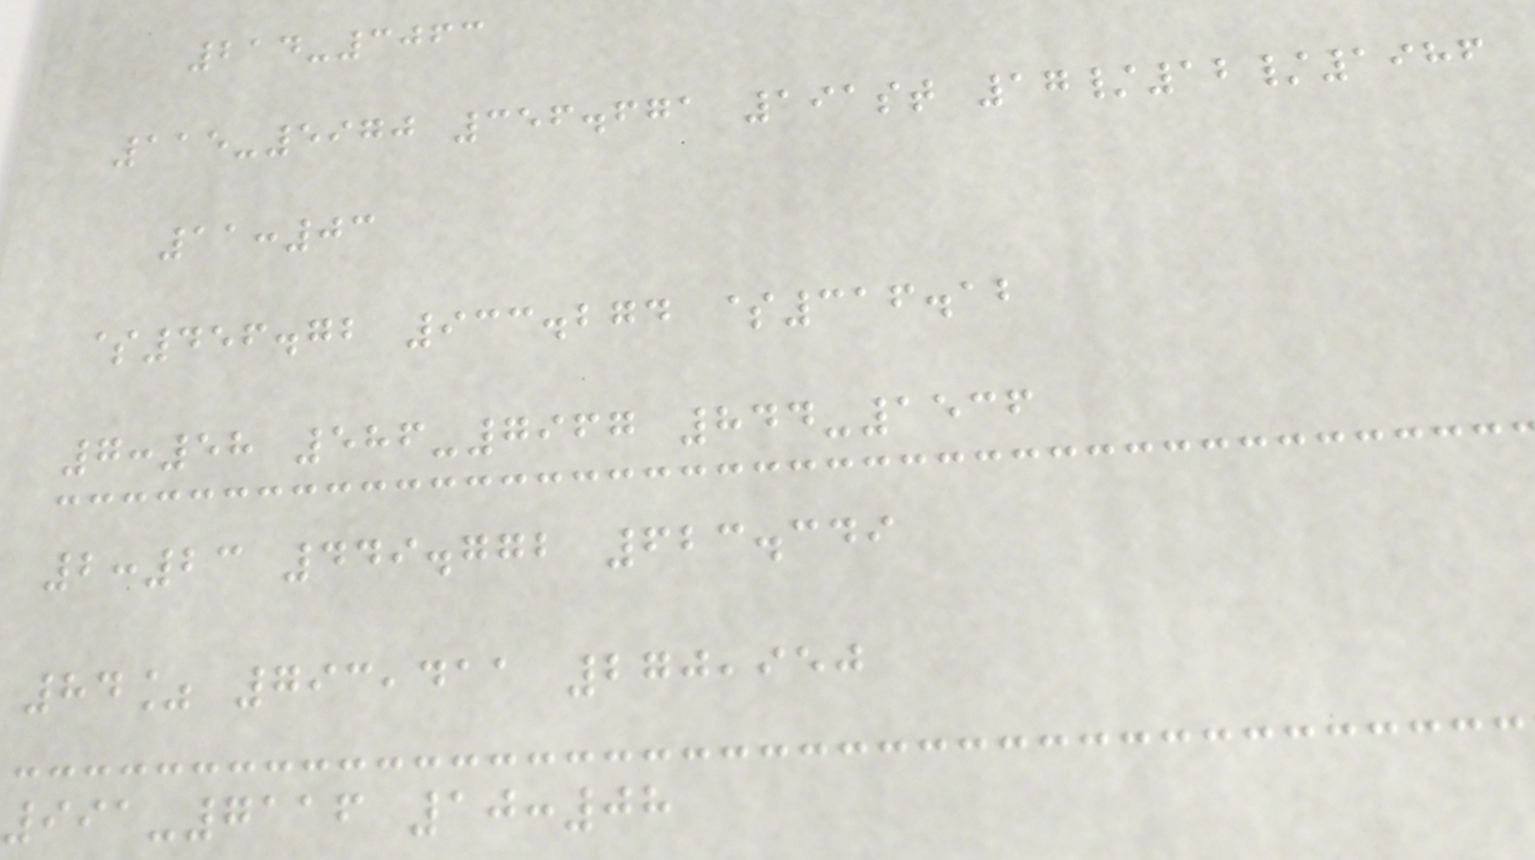214-3063
115-5970 356.671 191st 17/12/1986
11:03
$456.72 933.274 $316.12
7:58 586-7967 844-1536
2:23 449.772 623.349
84% 793,411 270,950
991-7116 10:08
